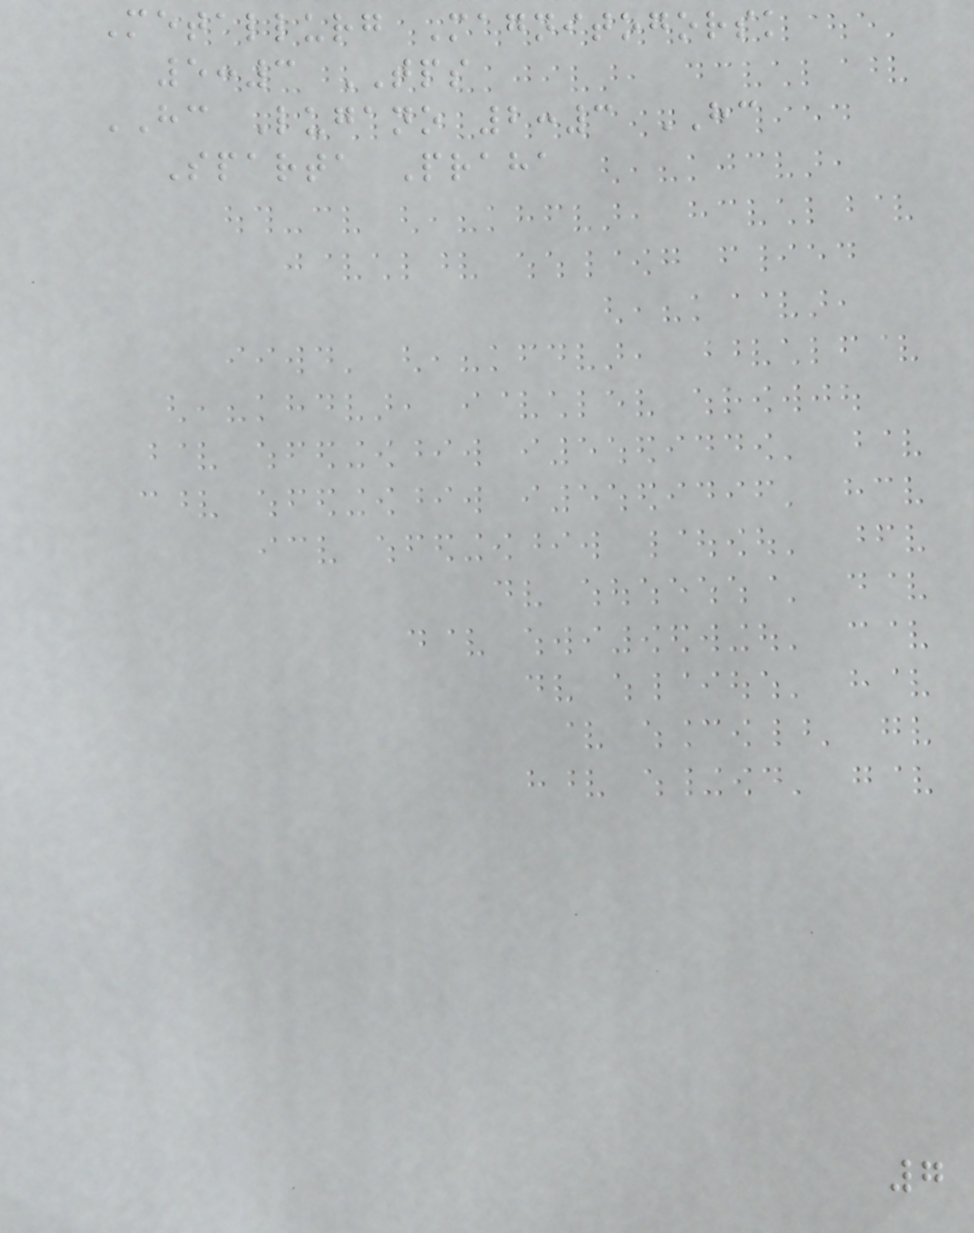Metallurg Magnitogorsk
5:3 TPS
HC Lugano 2:3 HC
Sparta Praha
7
